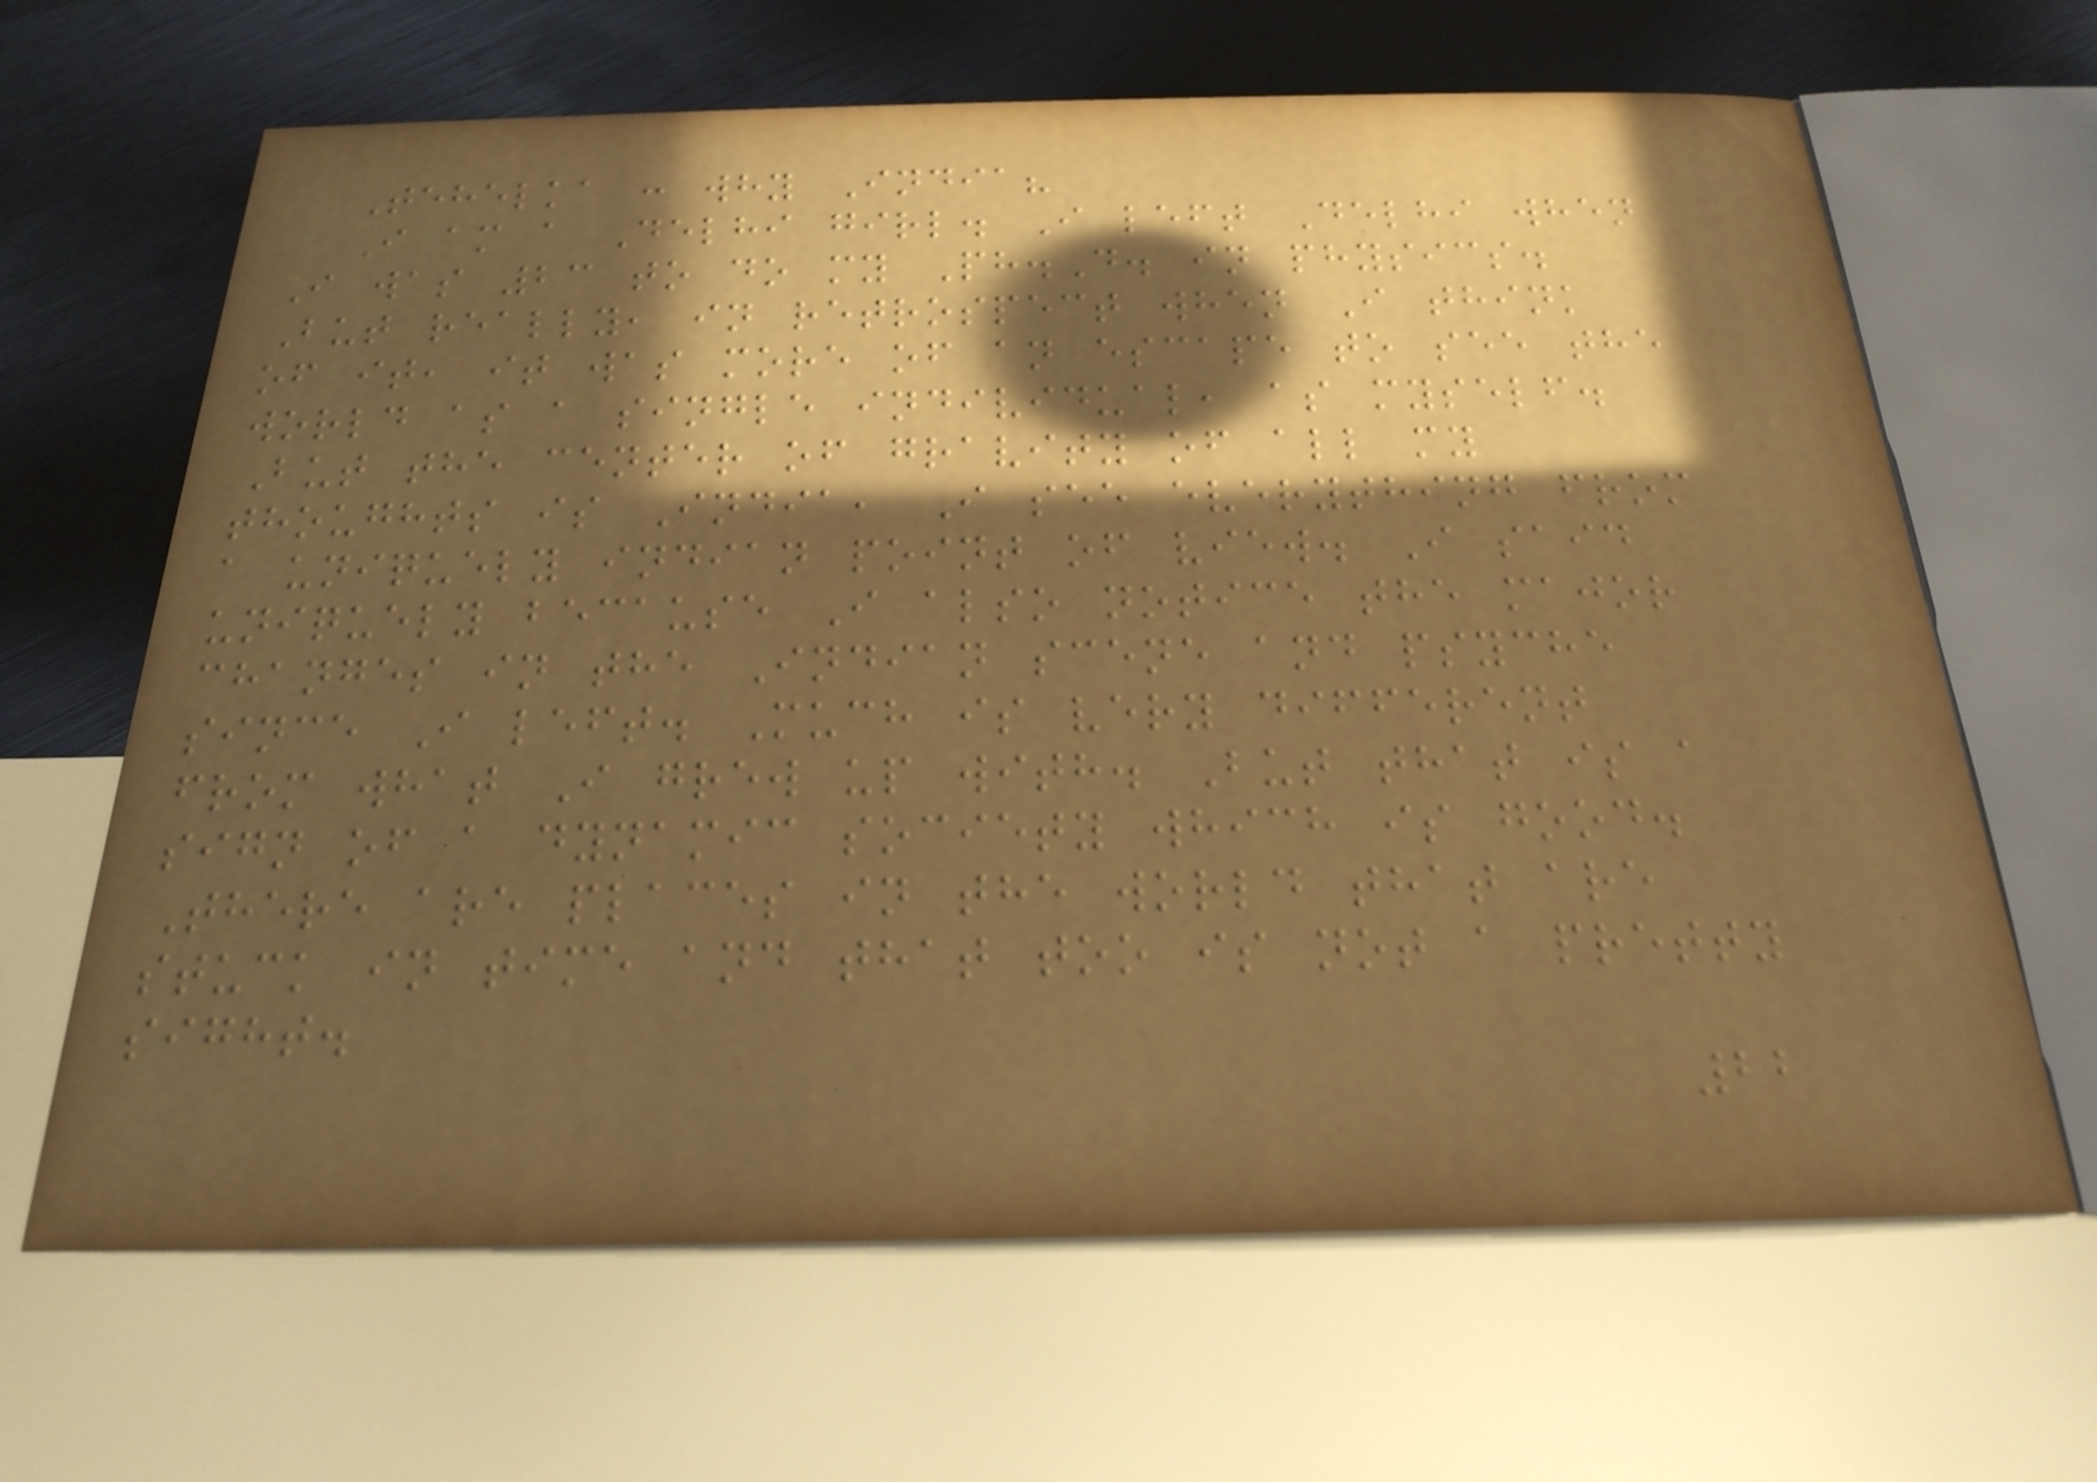Tehelka : why India?
I am a Delhi girl. I left Delhi when
I was 23 to do my Ph.D. in physics.
But really, in retrospect when I think
of it, it was more of an escape to see the
world as a single individual, as myself.
But the center of gravity of all my
thoughts is India, I see everything from
a uniquely indian point of view. I said
uniquely because I also notice the major
changes in the Indian scene and psyche
since I left. Much is very different
from what I grew up with. But that is a
sign of a dynamic society which is good.
There are places in the world that are
stuck in time and that too is not a pretty
sight.
22
